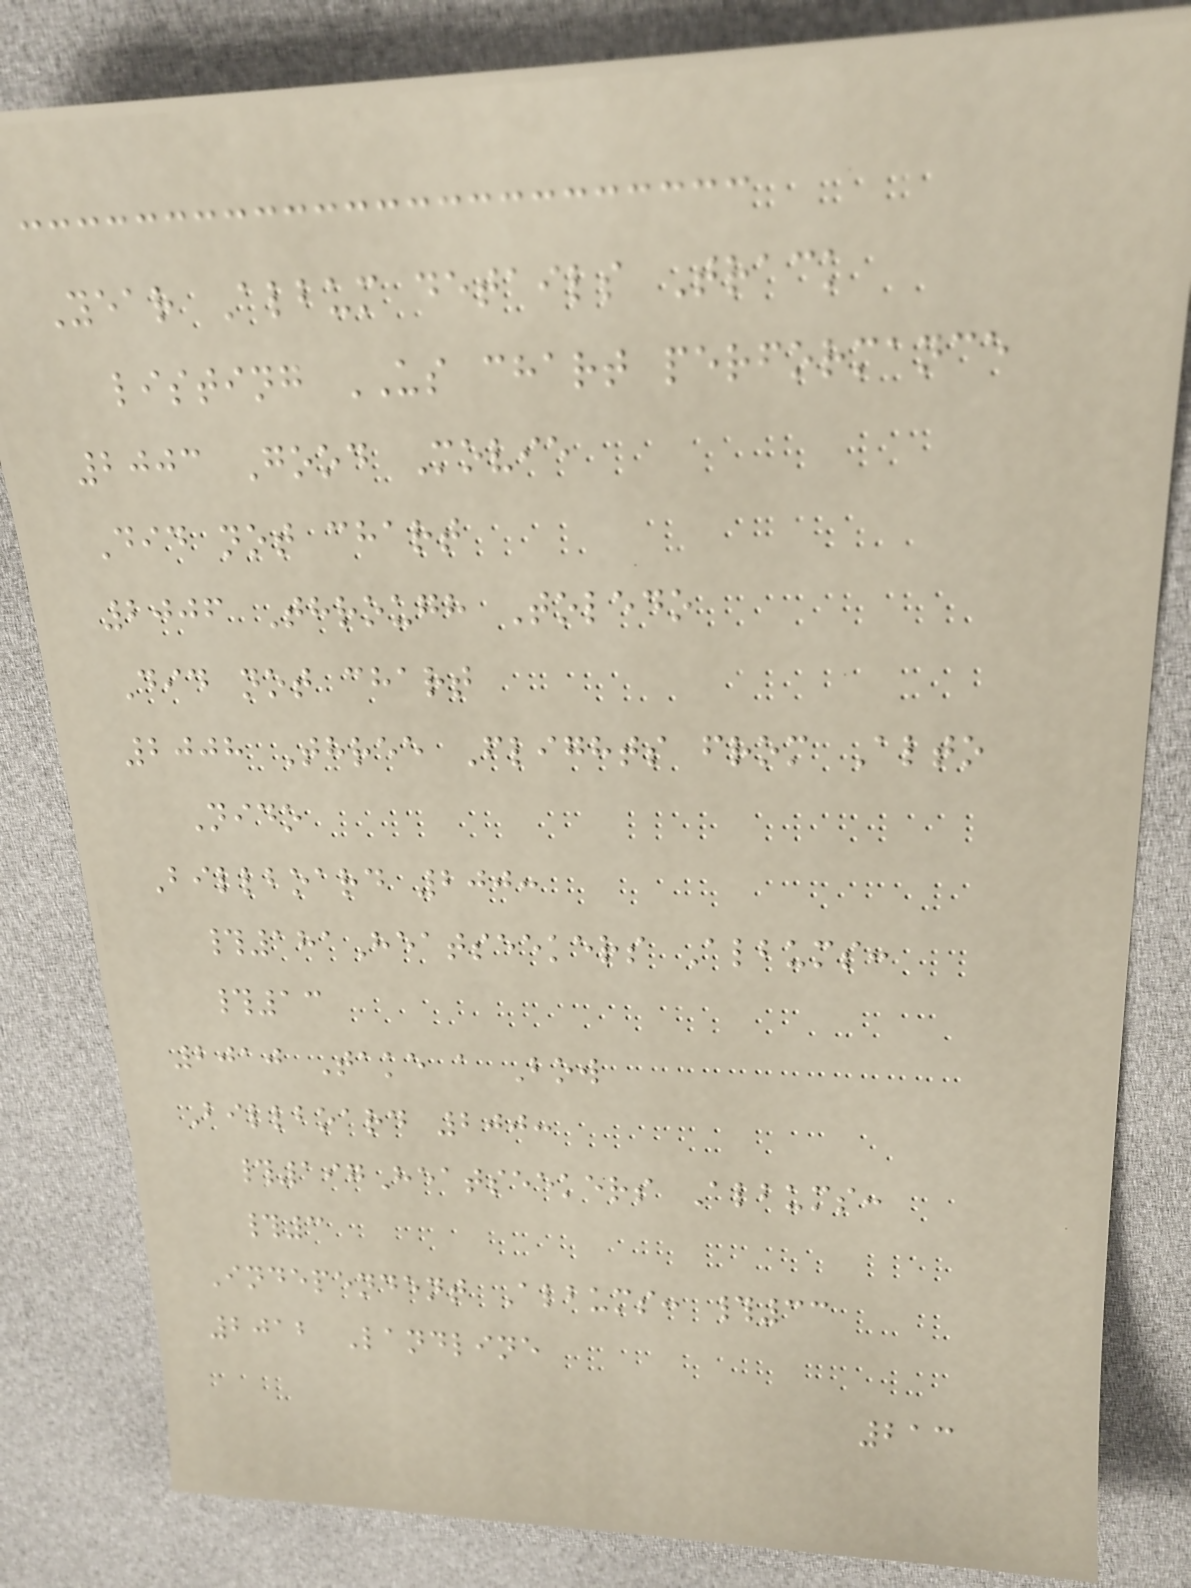Year Album details Track
listing US chart performance
2003 Good Movie
Did not chart
2006 Through Toledo
Did not chart
2008 Three Flights from Alto
Nido
Billboard 200:
#181Heatseekers Albums:
#13
2010 Take a Bow
Billboard 200:
#197Heatseekers Albums:
#3
Independent Albums: #33
2012 Landline
213
